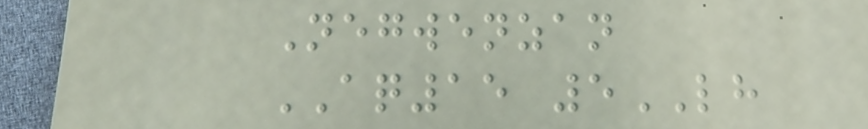Negwenzan
AQ15 5LH
